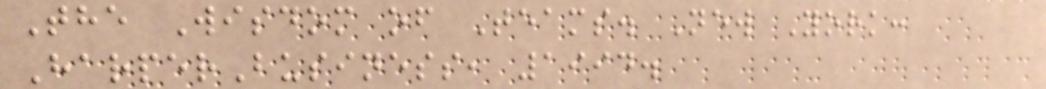The Wisdom of Teams. New York:
HarperBusiness, 1994.
